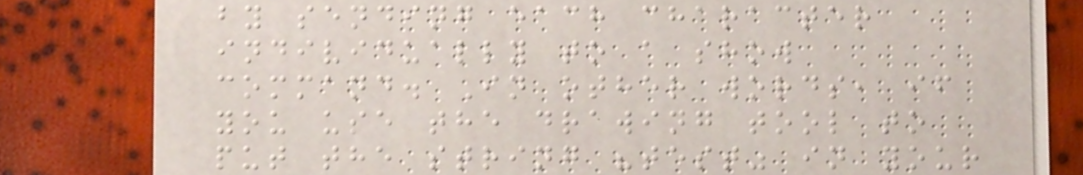by sending each character
individually to a show
command. In other words, if
you use the drawing tool to
put the string "test" in your
